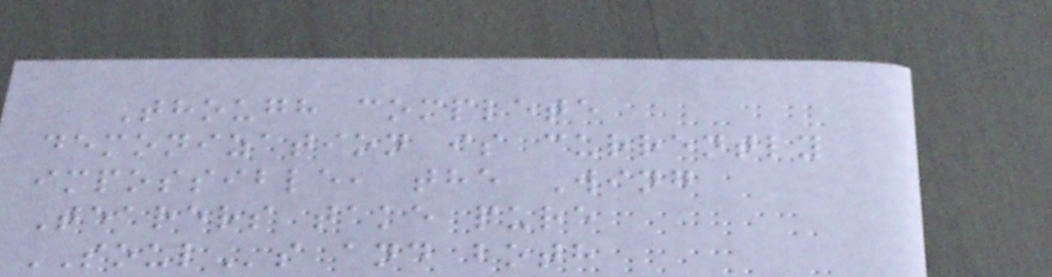Though complete
demonization is currently
impossible, the Wing
Tearers take pure
SOULs and both
